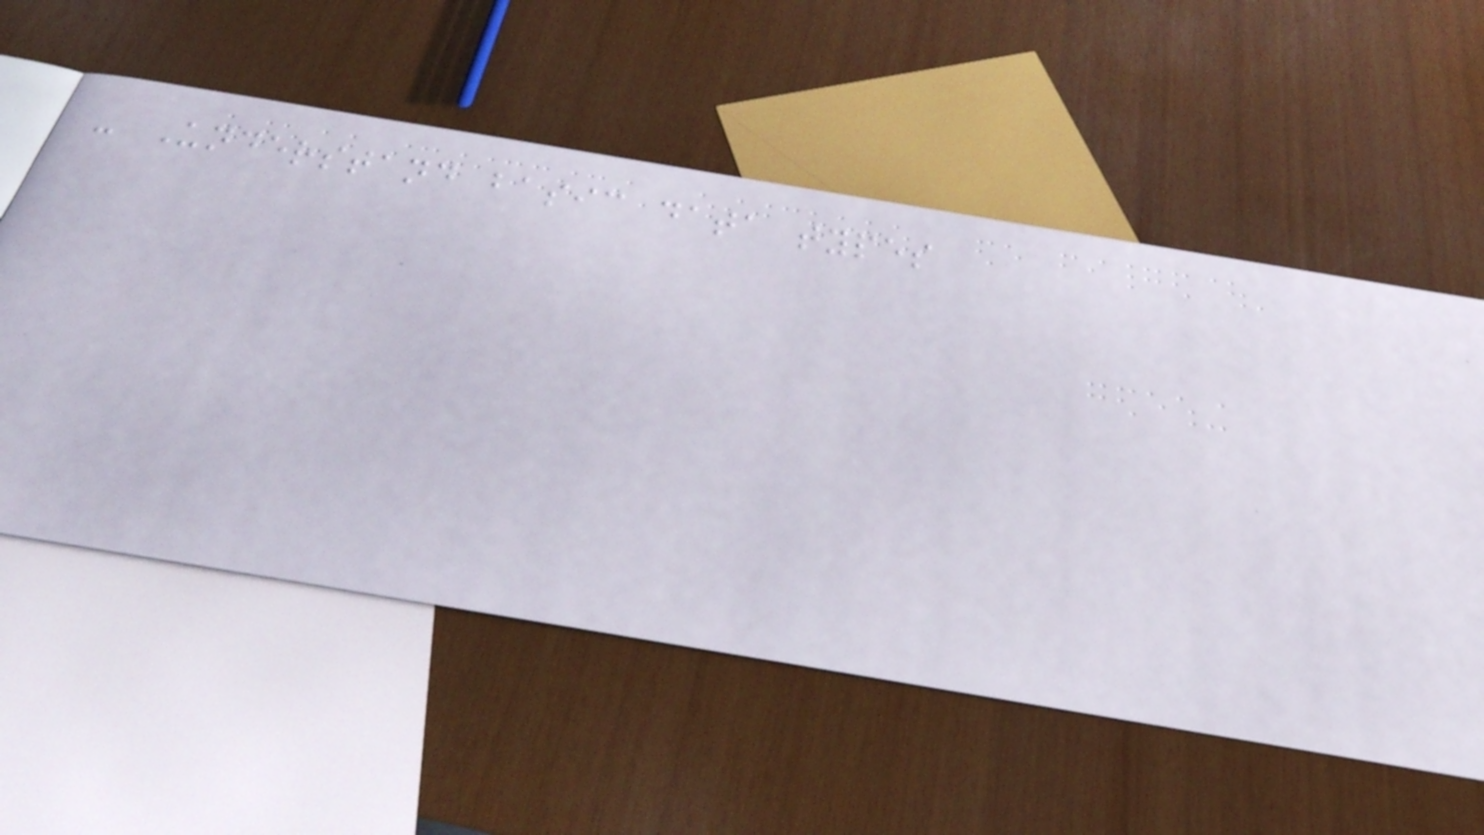- Understand basic data types
